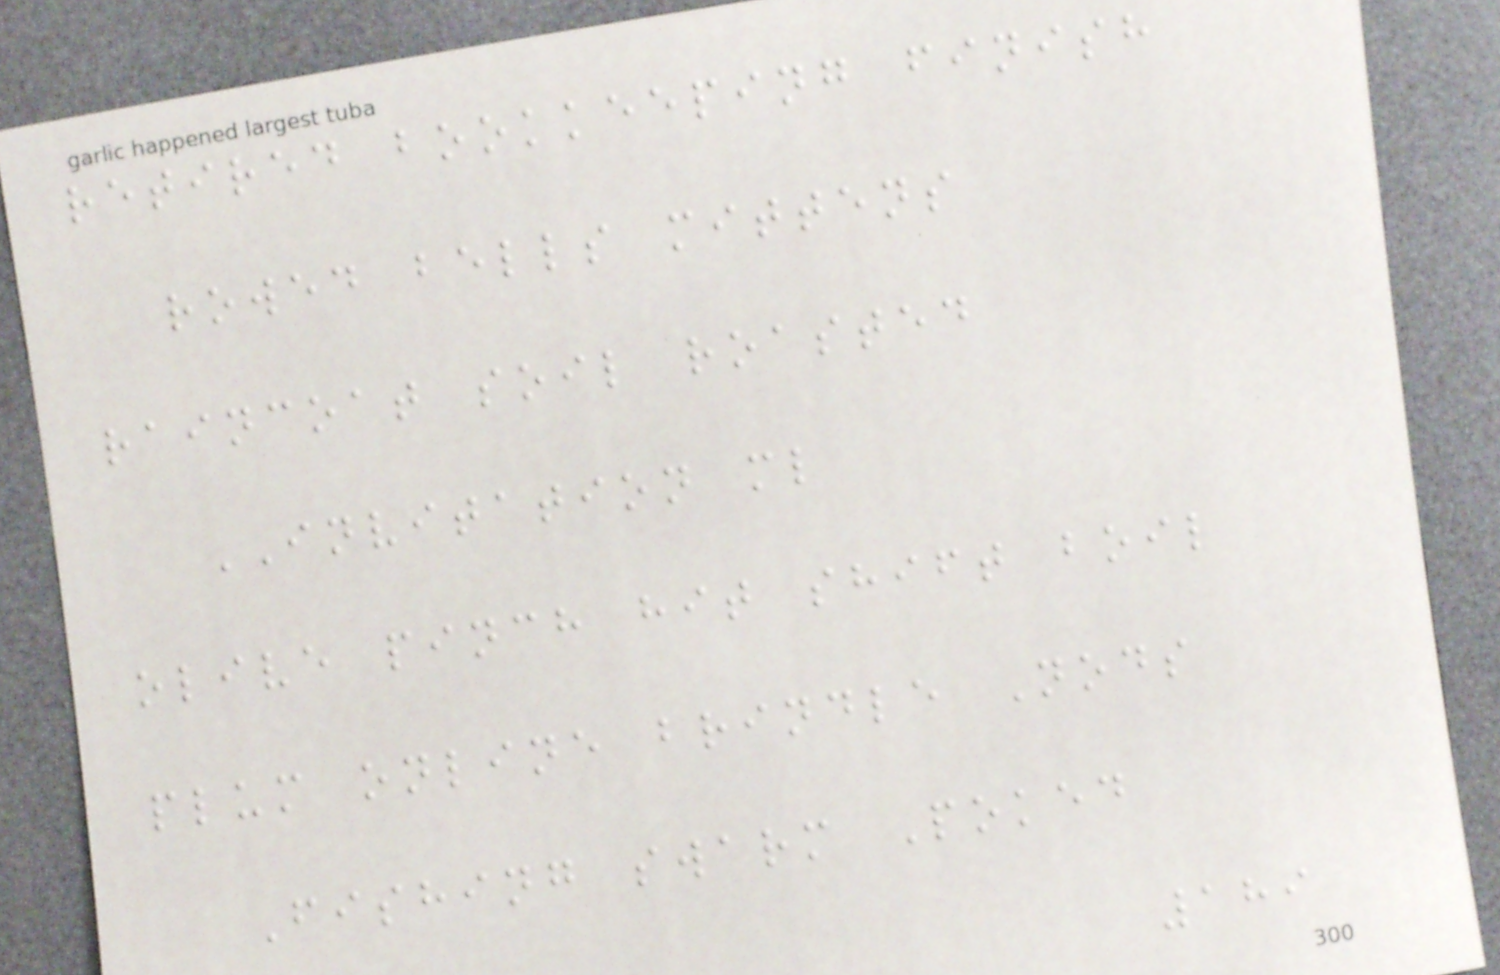retired bookkeeping finish
rowed bells mittens
raincoat soil roasted
INVITATION ml
olive pinch hit shift boil
plum online brindle Nods
Fishing swarm Poked
189
